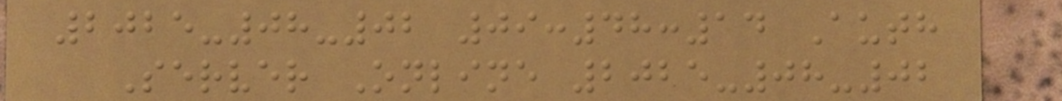2025-08-02 09:48:14 Auth
Server Online 2025-08-02
